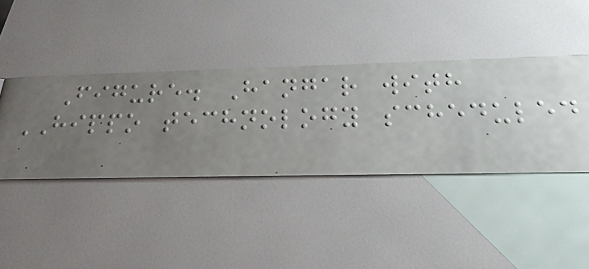Figure. Hangar with
HIPPO technology scheduled
